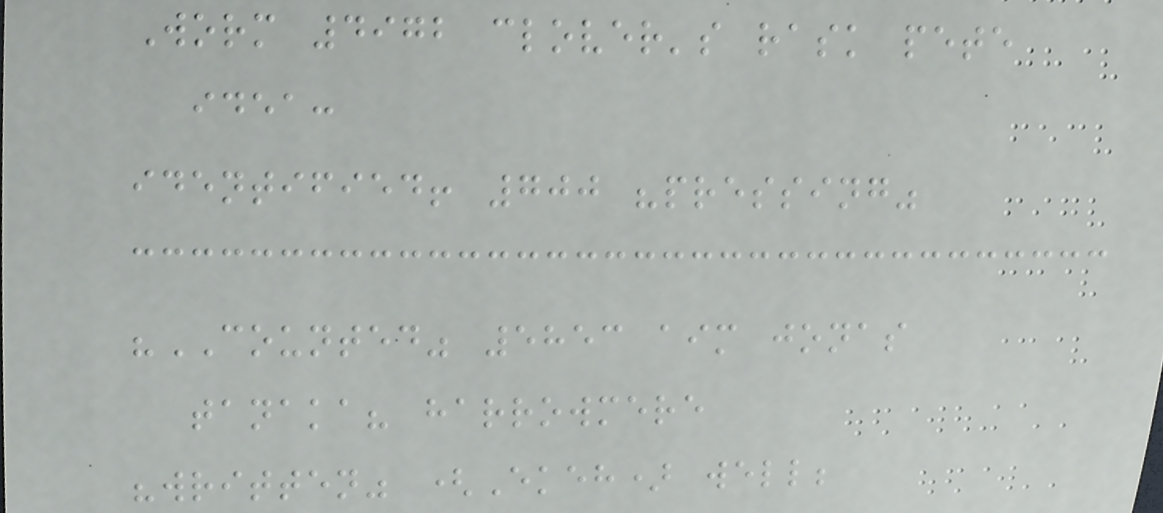Worm 4972 clover's rask pete
idea:
identified! 700 "pressing"
"COUNTED" 5853 aim jonas
tanaka? harrowmere
"written" (Ekeh) well;
